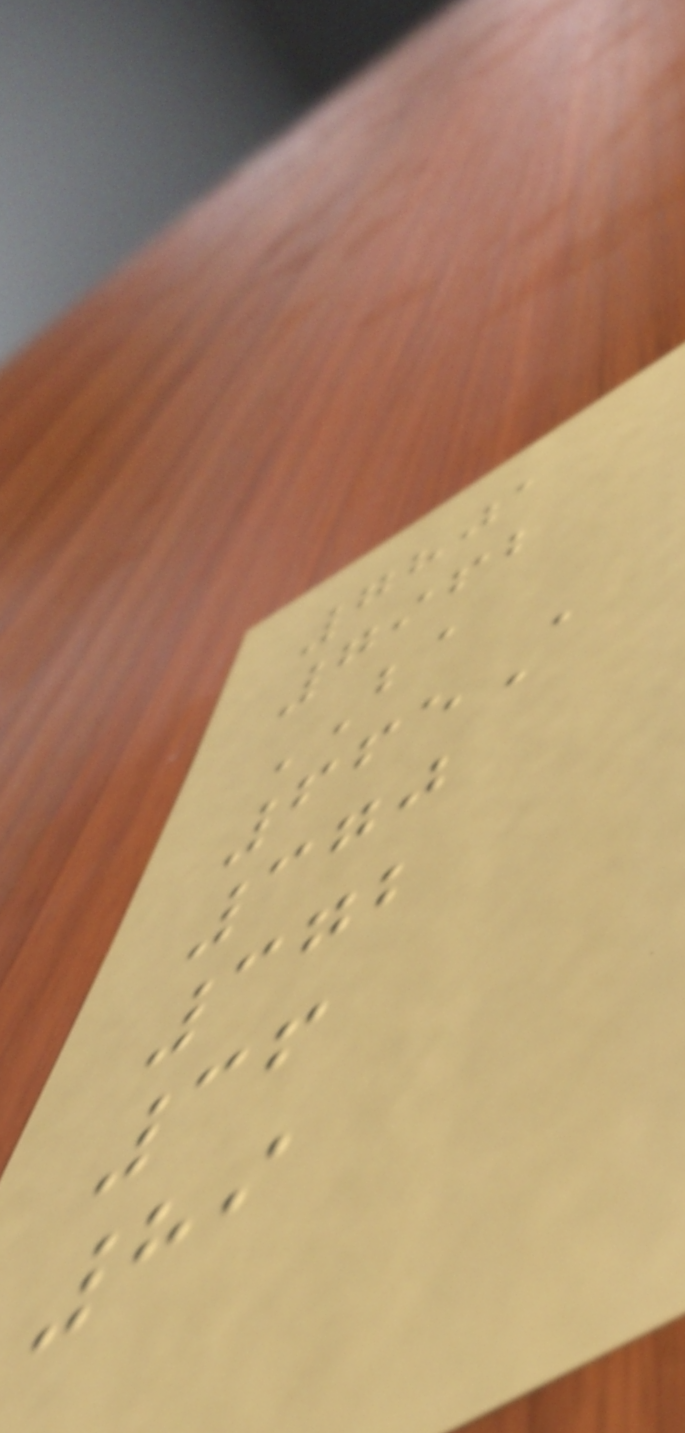7801
7962
BA
665A
370
372
36
89
